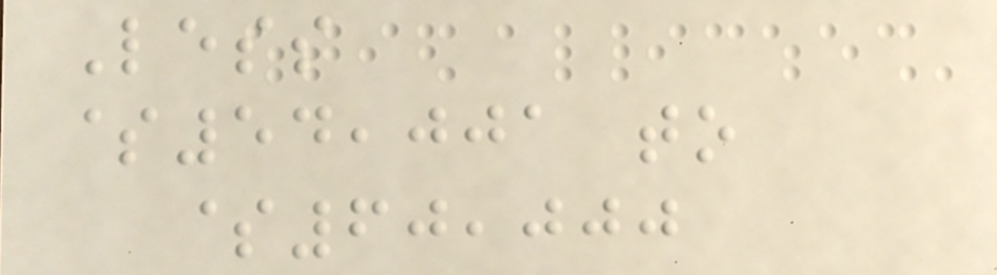Less
$54,001 to
$60,000
